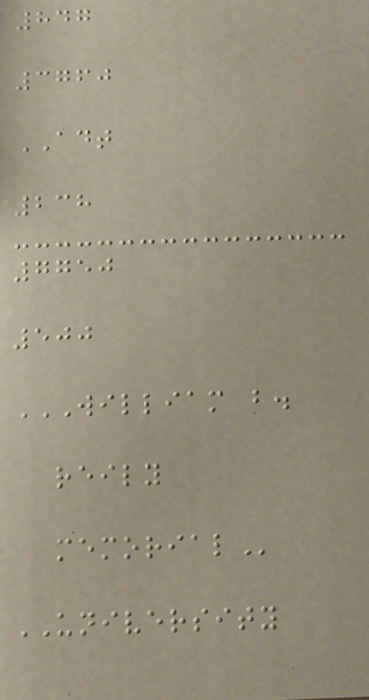847
3760
ADT
238
7750
500
WILLIAM B.
REILY
MEMORIAL
UNIVERSITY
